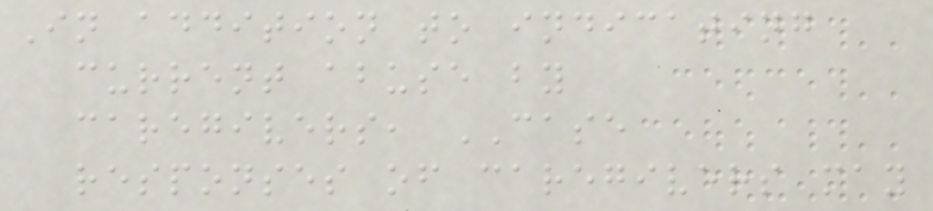In addition to indicating
current abuse by
caregivers, CASE
responses of caregivers may
